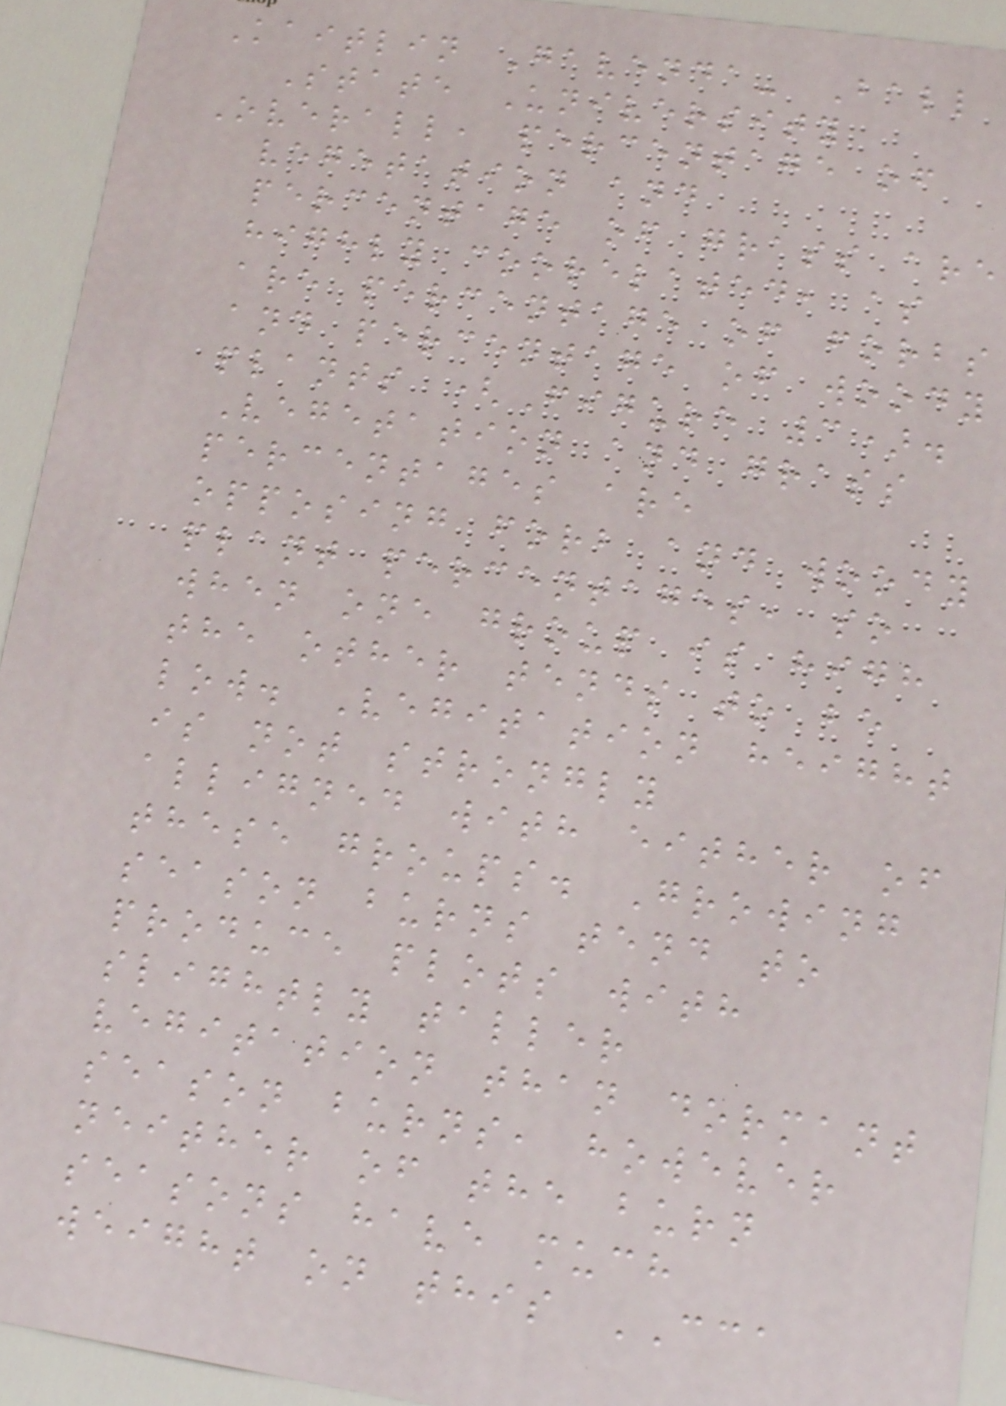Kaitlin Gavenda- Ball
State University
Overall, percentage of
vegetation and
percentage of grass are
highly coorelated, as
are percentage of forbs
and percentage of woody
plants (Figure 3).
Vegetation and grass
percentages are
opposing forb and woody
plant percentages, so
when one group is high
the other tends to be
low. Vegitation height
is not strongly
alligned with either of
these groups. Growing
season burns tend to
produce plots with
slightly taller
vegitation than dormant
season burns, however
neither of the burn
seasons have much
weight on this CCA
